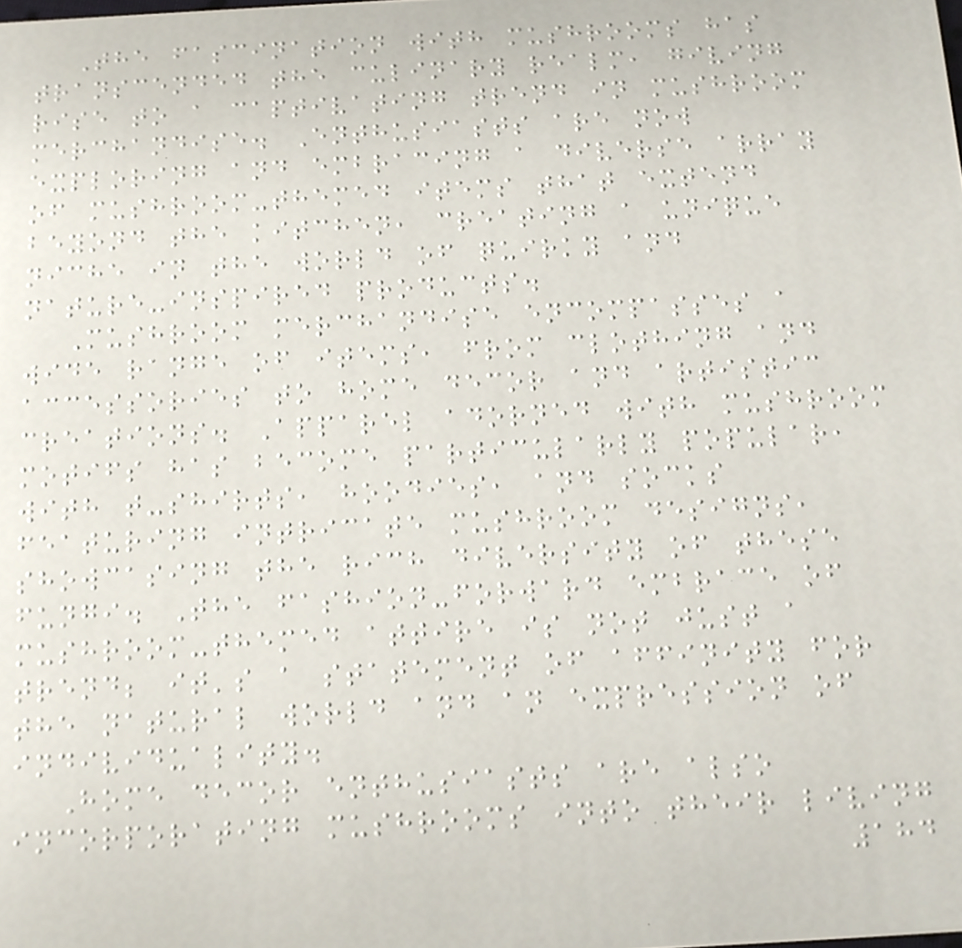The fascination with mushrooms has
transcended the culinary realm, giving
rise to a captivating trend in mushroom
merchandise. Enthusiasts are now
exploring and embracing a diverse array
of mushroom-themed items that extend
beyond the kitchen, creating a unique
niche in the world of quirky and
nature-inspired products.
Mushroom merchandise encompasses a
wide range of items, from clothing and
accessories to home decor and artistic
creations. Apparel adorned with mushroom
motifs has become particularly popular,
with t-shirts, hoodies, and socks
featuring intricate mushroom designs,
showcasing the rich diversity of these
fungi. The fashion-forward embrace of
mushroom-themed attire is not just a
trend; it's a statement of affinity for
the natural world and an expression of
individuality.
Home decor enthusiasts are also
incorporating mushrooms into their living
184
